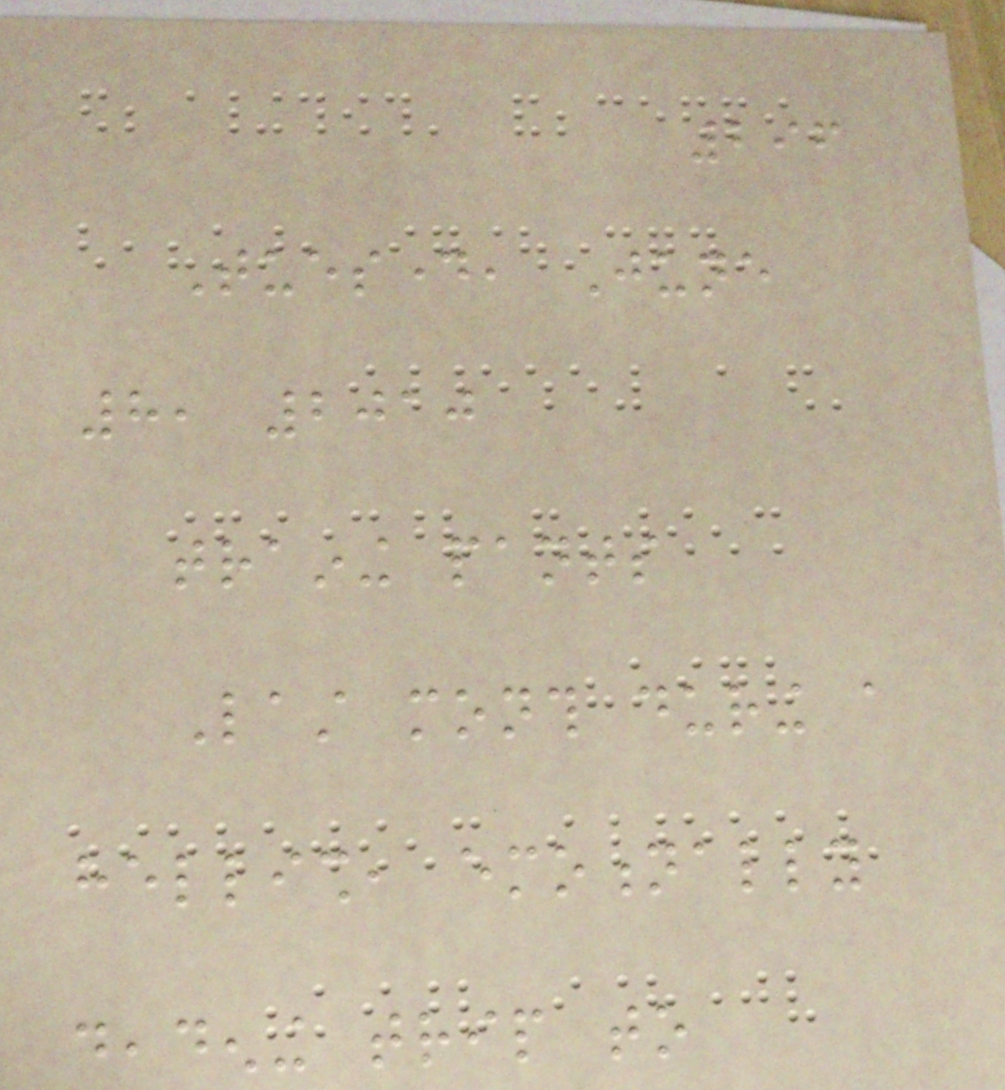296
Tuesday, June
8, 2010
training pants
Last month during a
hellish, emotionally
deadening trip to
